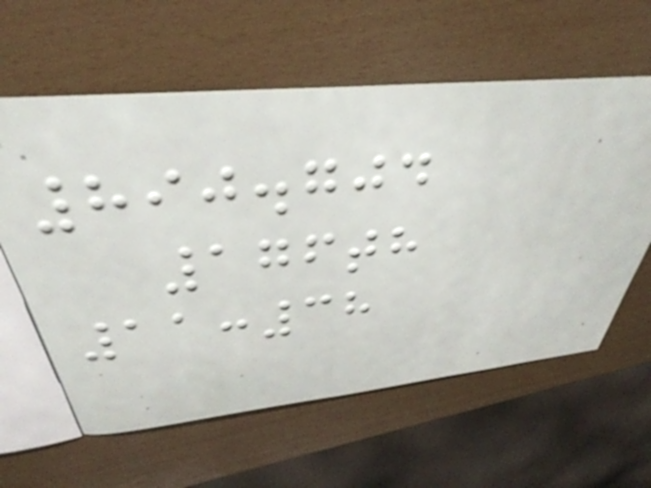890.704
176th
11:38
